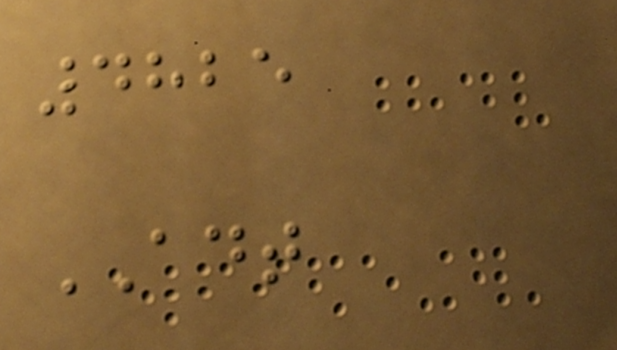4825
ADT
